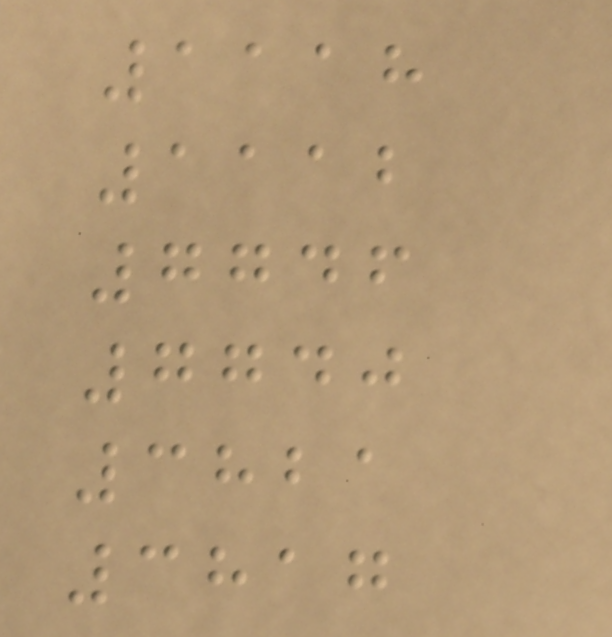1118
1112
7746
7740
3821
3817
